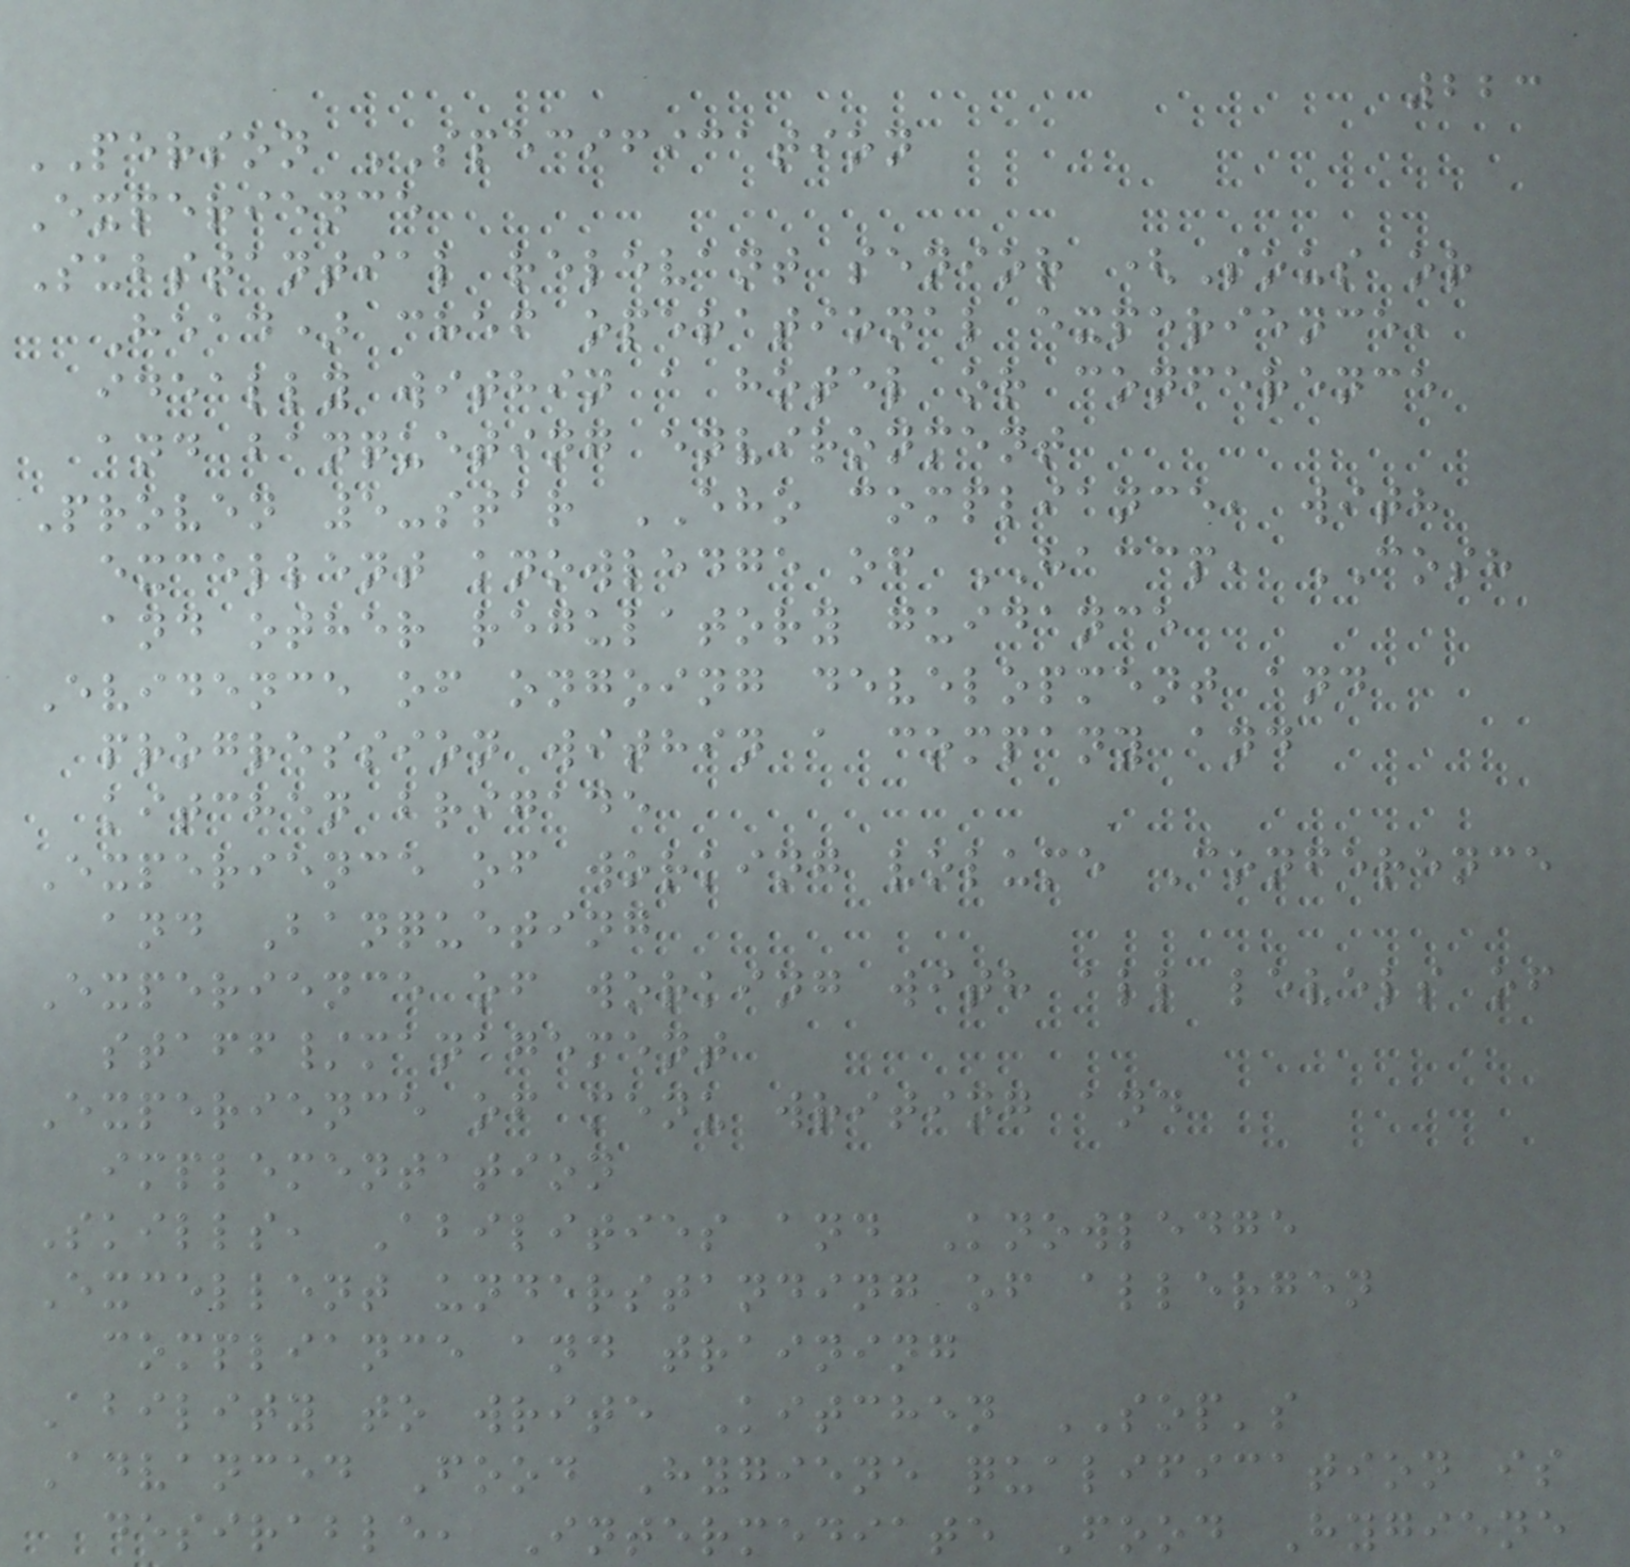223
PERSON SPECIFICATION
Experience
Substantial relevant senior (Sous or
Head) chef operational experience,
ideally within a hotel or conference
and banqueting environment
Proven 5-star EHO compliance, with
excellent knowledge of HACCP, COSH
and other regulatory guidance
Evidence of ongoing development and
progression within a company and
kitchen brigade
Experience of working volume Conference
and Banqueting
Experience of working with all levels of
staff/management
Experience of menu writing and
implementation
Skills, Abilities and Knowledge
Excellent understanding of allergen
compliance and training
Ability to write Kitchen SOP's
Advanced Food Hygiene qualification is
desirable, Intermediate Food Hygiene
